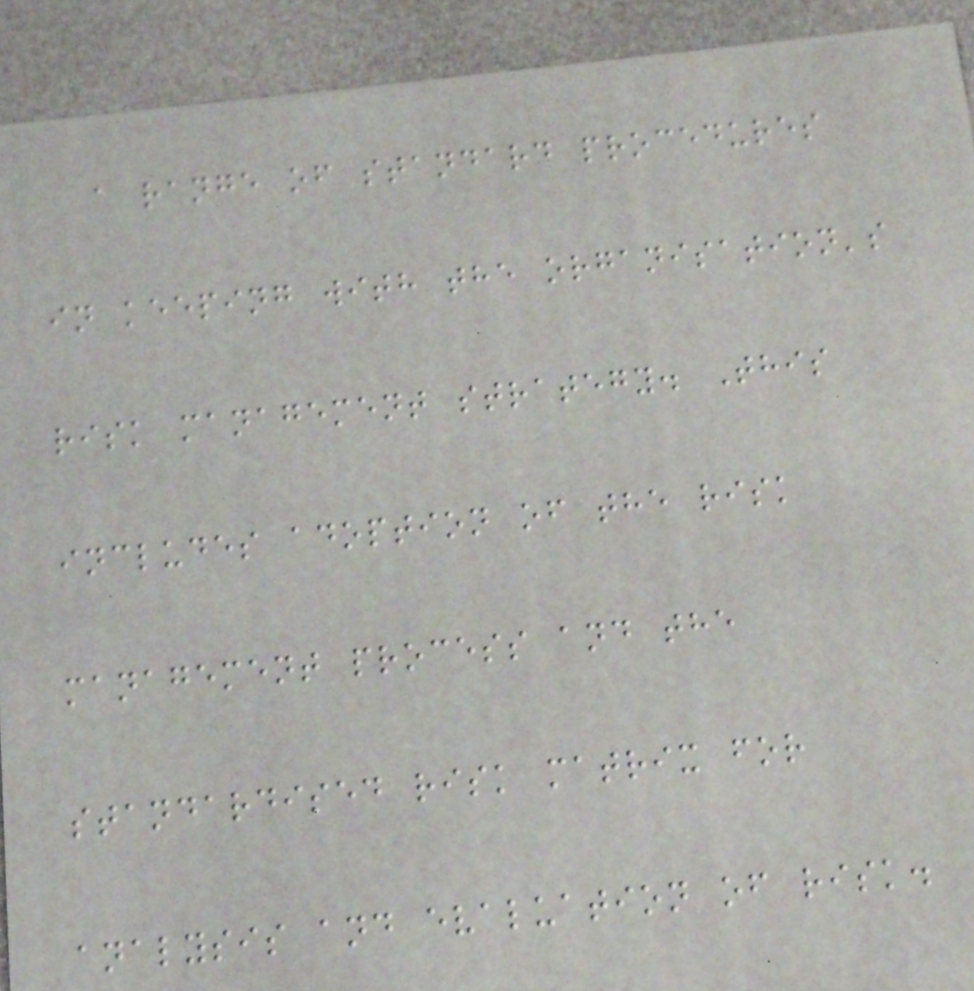a range of standard procedures
in keeping with the organisation's
risk management strategy. This
includes adoption of the risk
management process and the
standardised risk matrix for
analysis and evaluation of risk.
